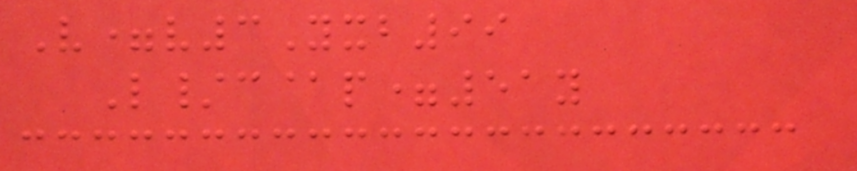V=v3Yxb99
L/c@p=51y
